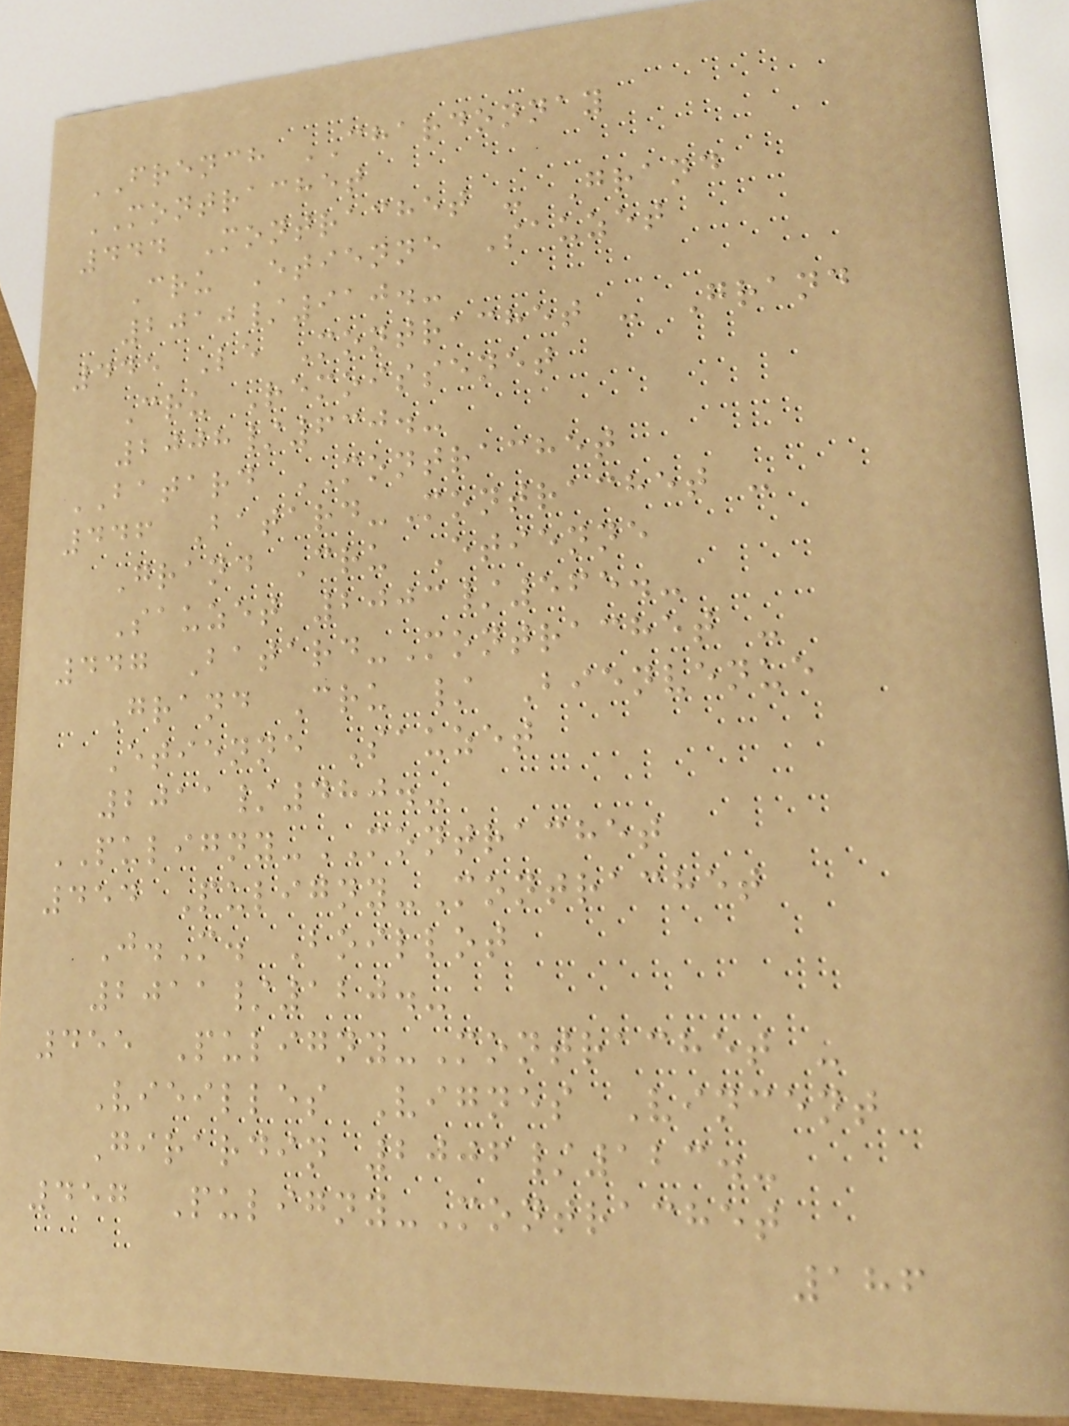FRENCH CHARDONNAY
MONTRACHET
444 Montrachet - Grand
Cru Etienne Sauzet
2010/910.-
445 Le Montrachet - Grand
Cru Remoissenet
2008/630.-
BATARD MONTRACHET
446 Batard-Montrachet -
Grand Cru Etienne
Sauzet 2003/565.-
447 Batard-Montrachet -
Grand Cru / Bienvenue
Etienne Sauzet
2011/480.-
PULIGNY-MONTRACHET
454 Puligny-Montrachet
J.M. Boillot
2011/120.-
455 Puligny-Montrachet -
Vieilles Vignes Vincent
Girardin 2006/123.-
457 Puligny-Montrachet
186
